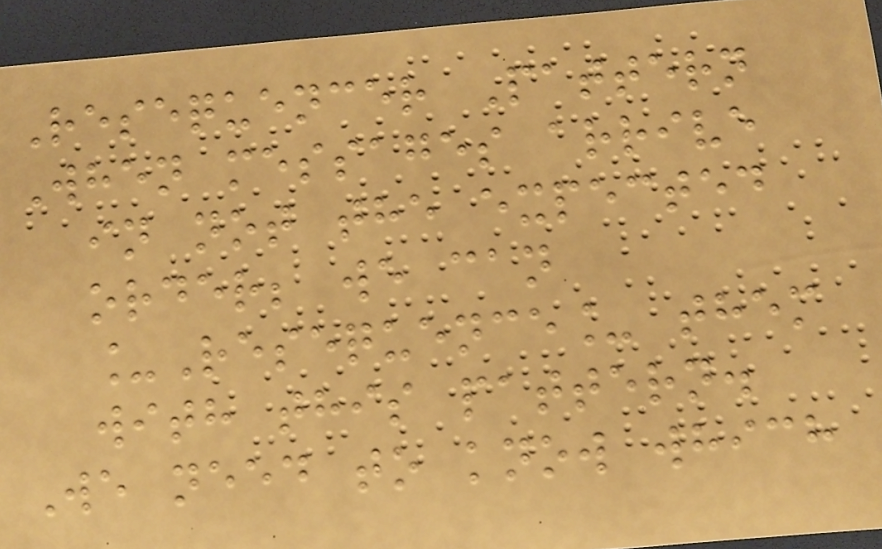Resequencer Pattern
When messages arrive
in not the expected
order; we can
_Resequence_ them
with this pattern.
We need to know which
